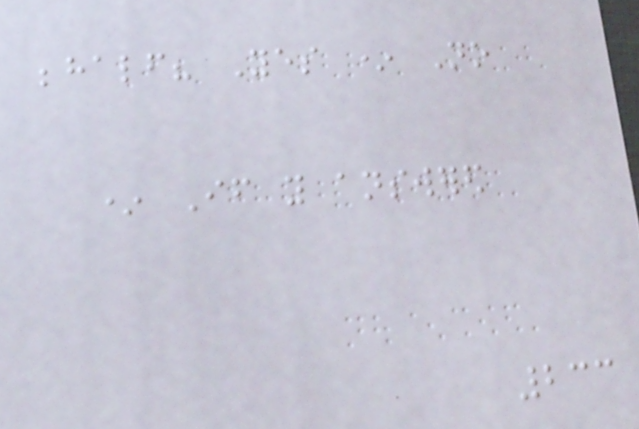behalf? Yes * No
* If you answered
233
